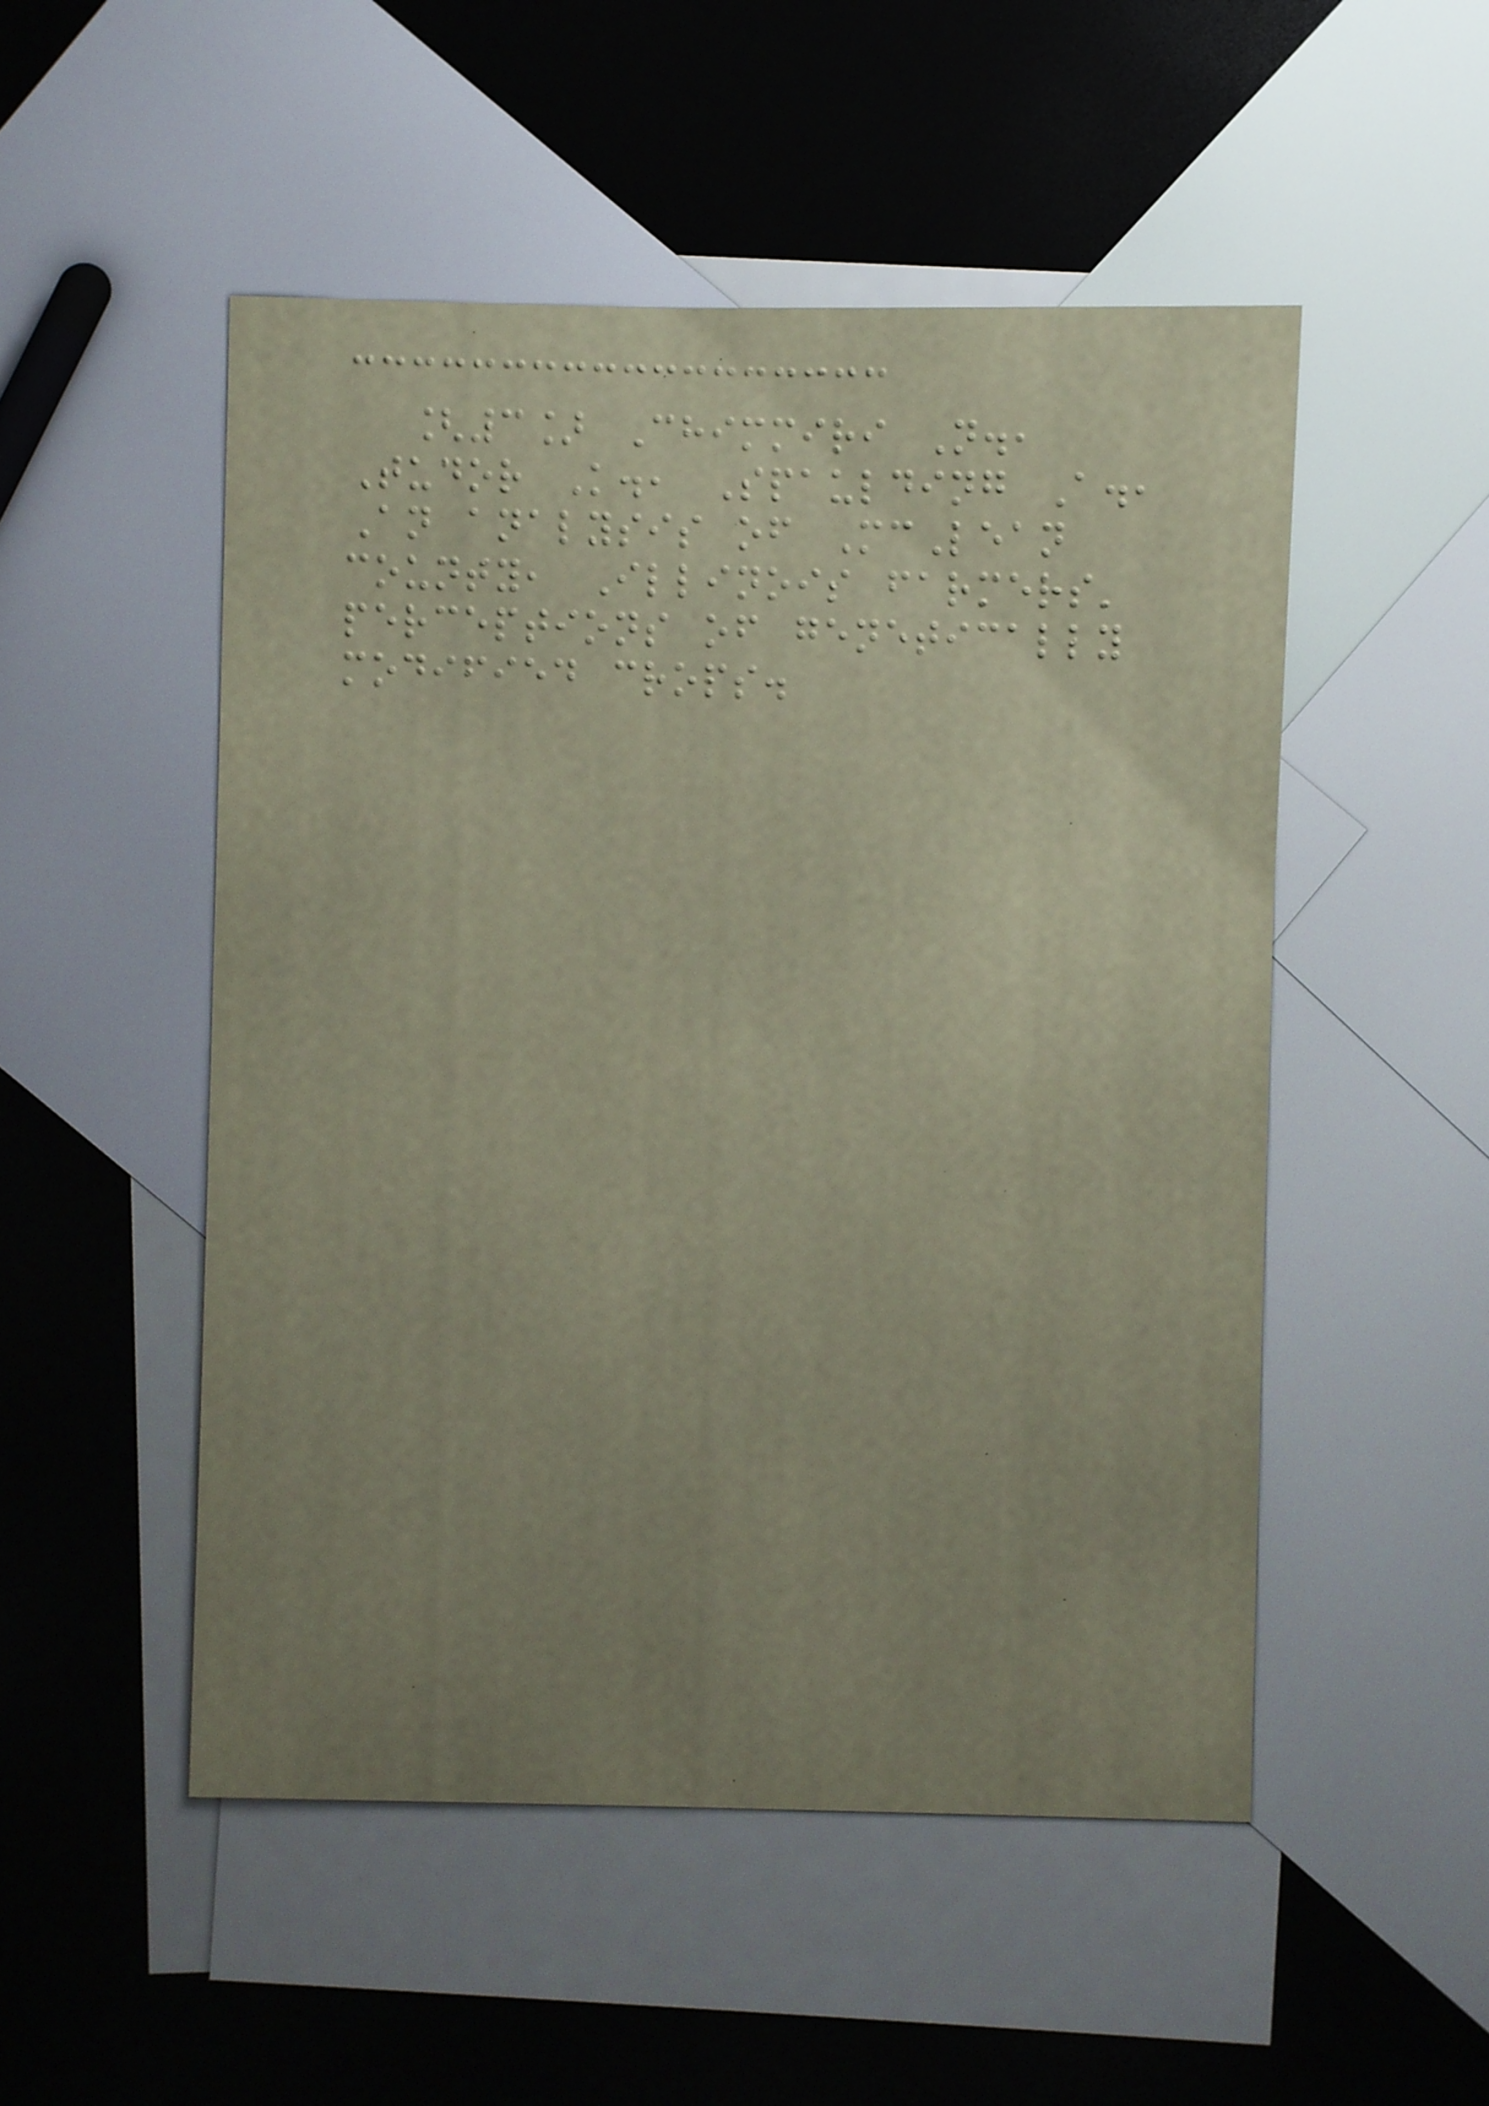[3] Chimmiri N.,
Tudor K., Spaulding A.,
An analysis of McLean
county, Illinois farmers'
perceptions of genetically
modified crops.
